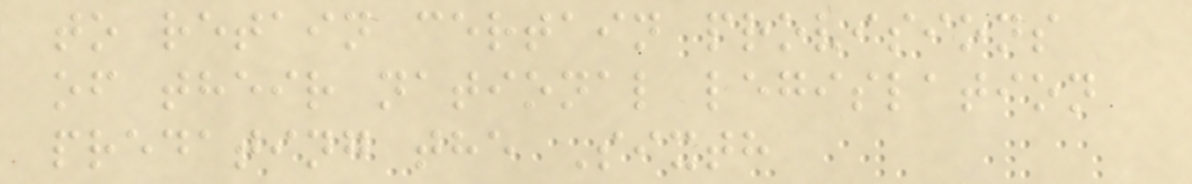to retain certain provisions
of their national legislation
predating the Sixth
